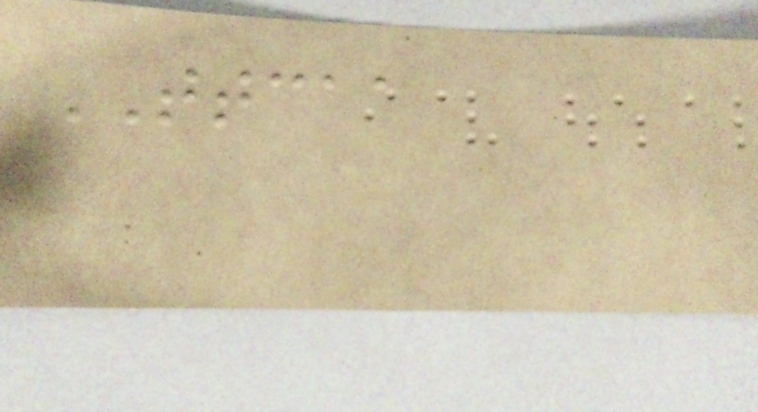TTCAA
